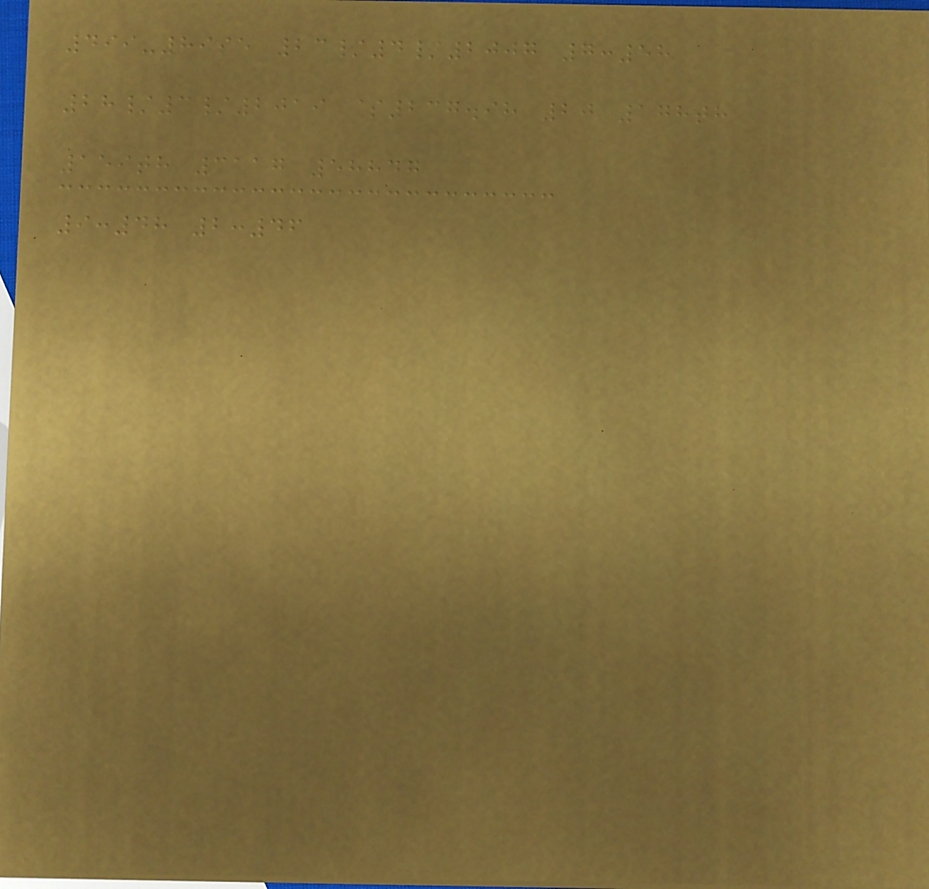499-8995 23/4/2007 7:58
28/3/2019 $237.98 20 178th
159th 3117 58847
9:48 2:46
